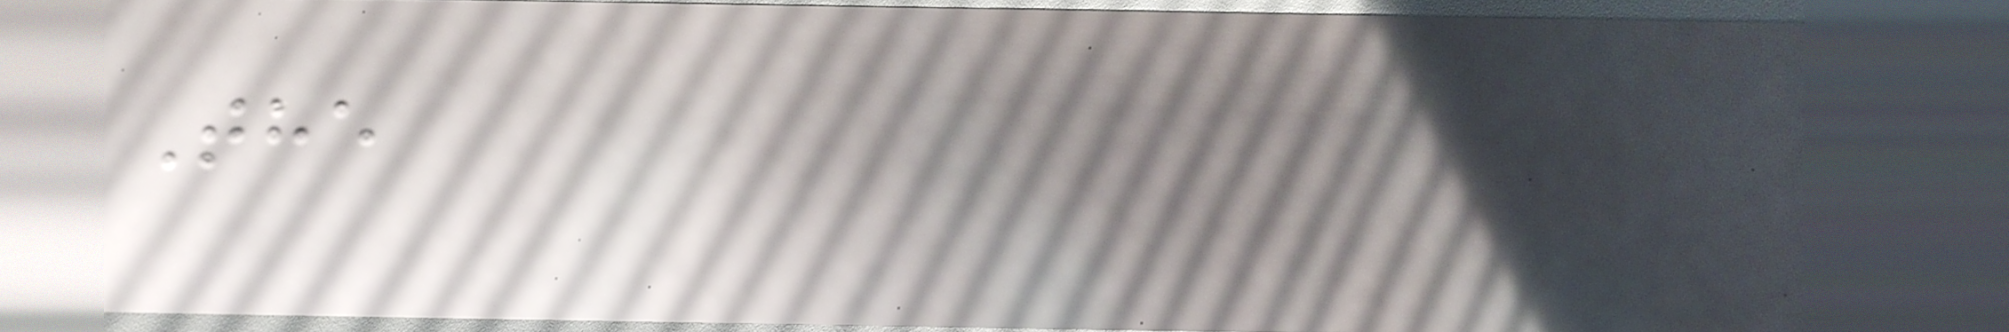The
